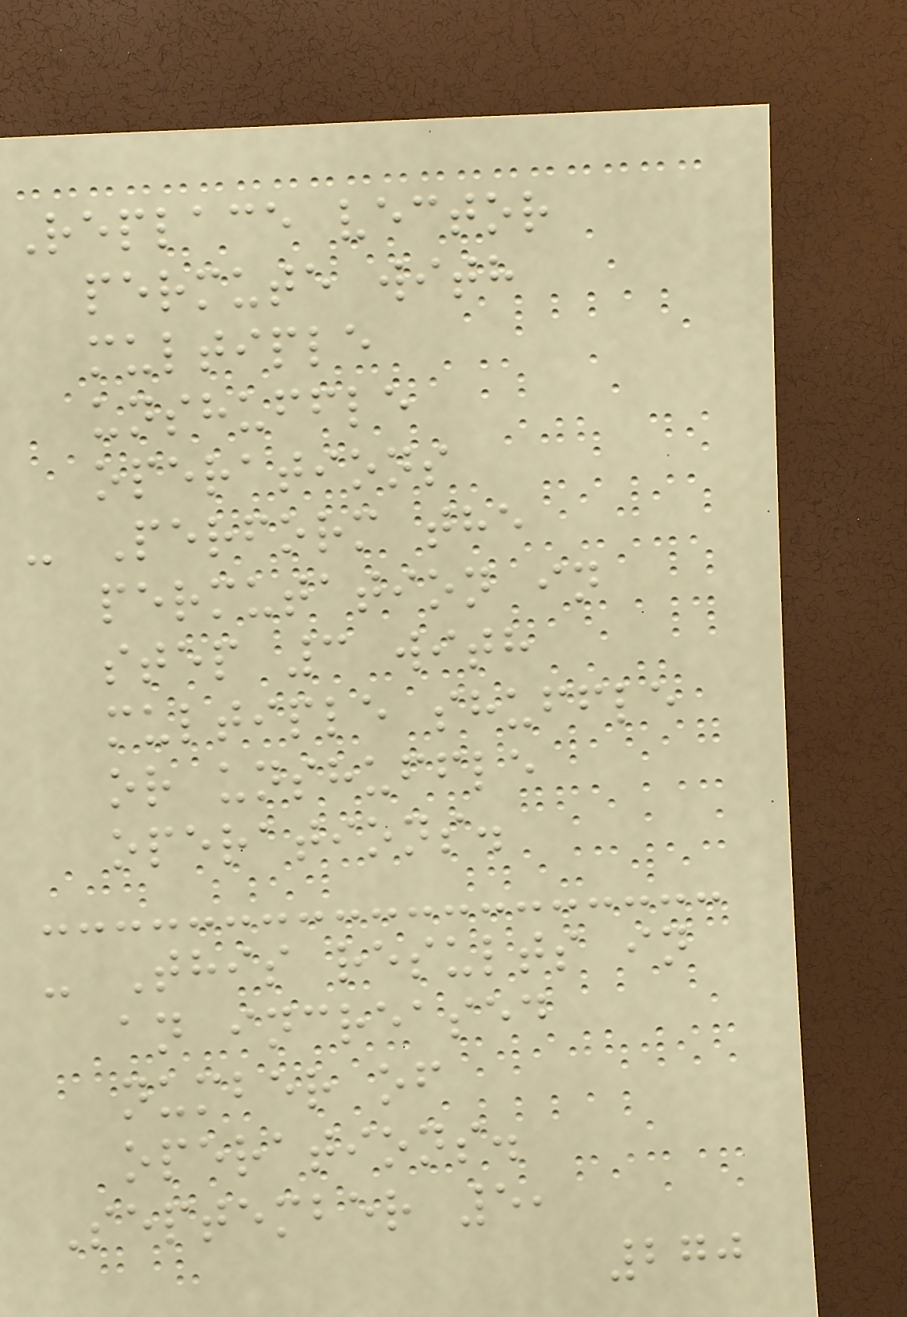Replace vector
permute with
multiple
unshuffle
operations
- Perform the
permutation in
step 3 with
multiple shuffle
or unshuffle
operations.
- This results in
an increased
number of
operations.
September 5,
270
